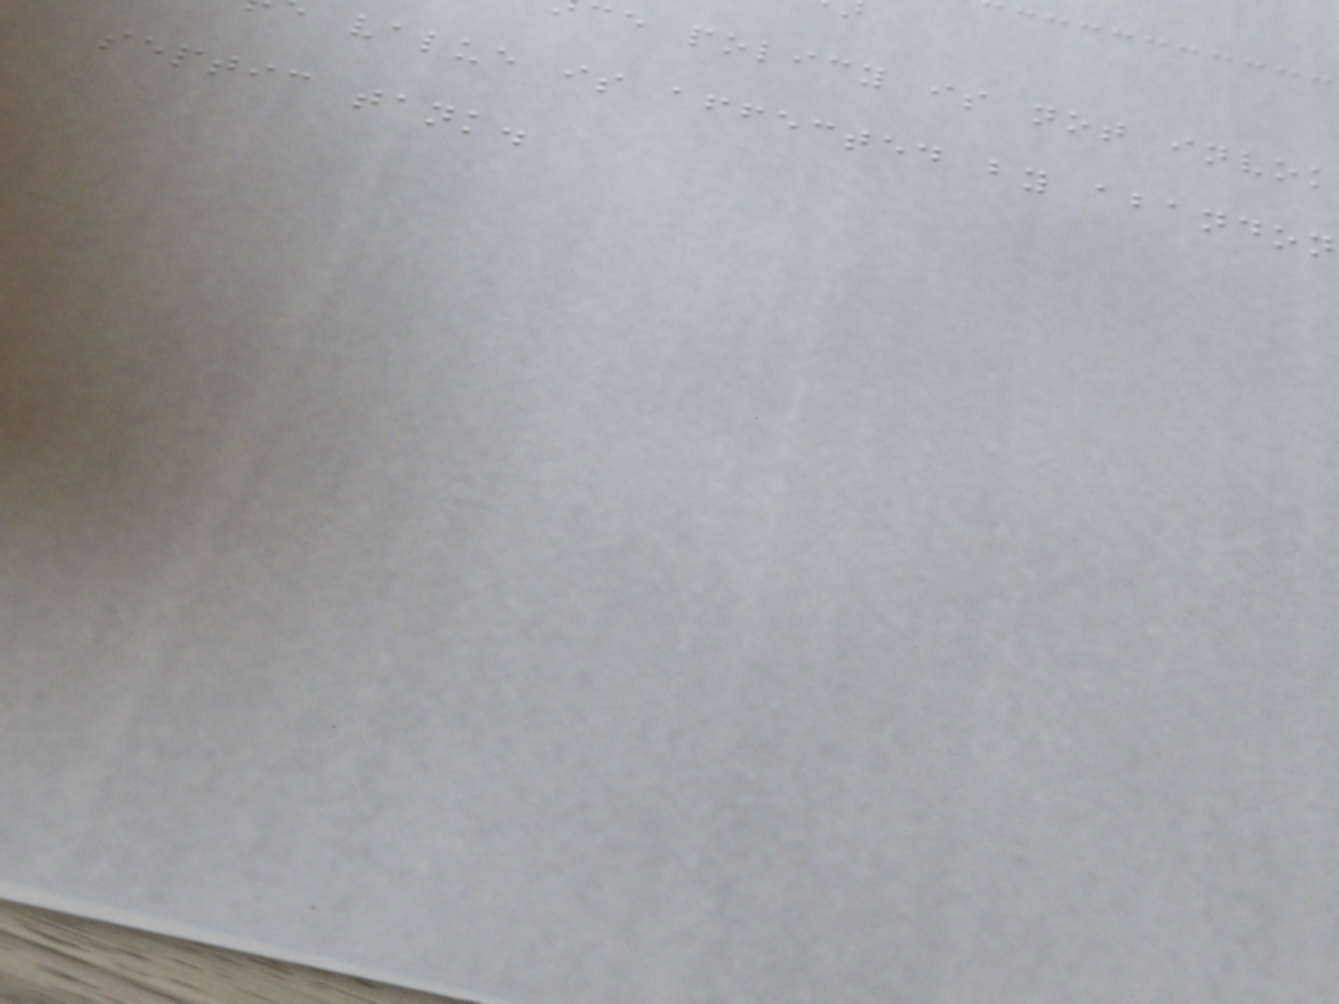e policy is not invok
value is affected by abandon
septic tank.
